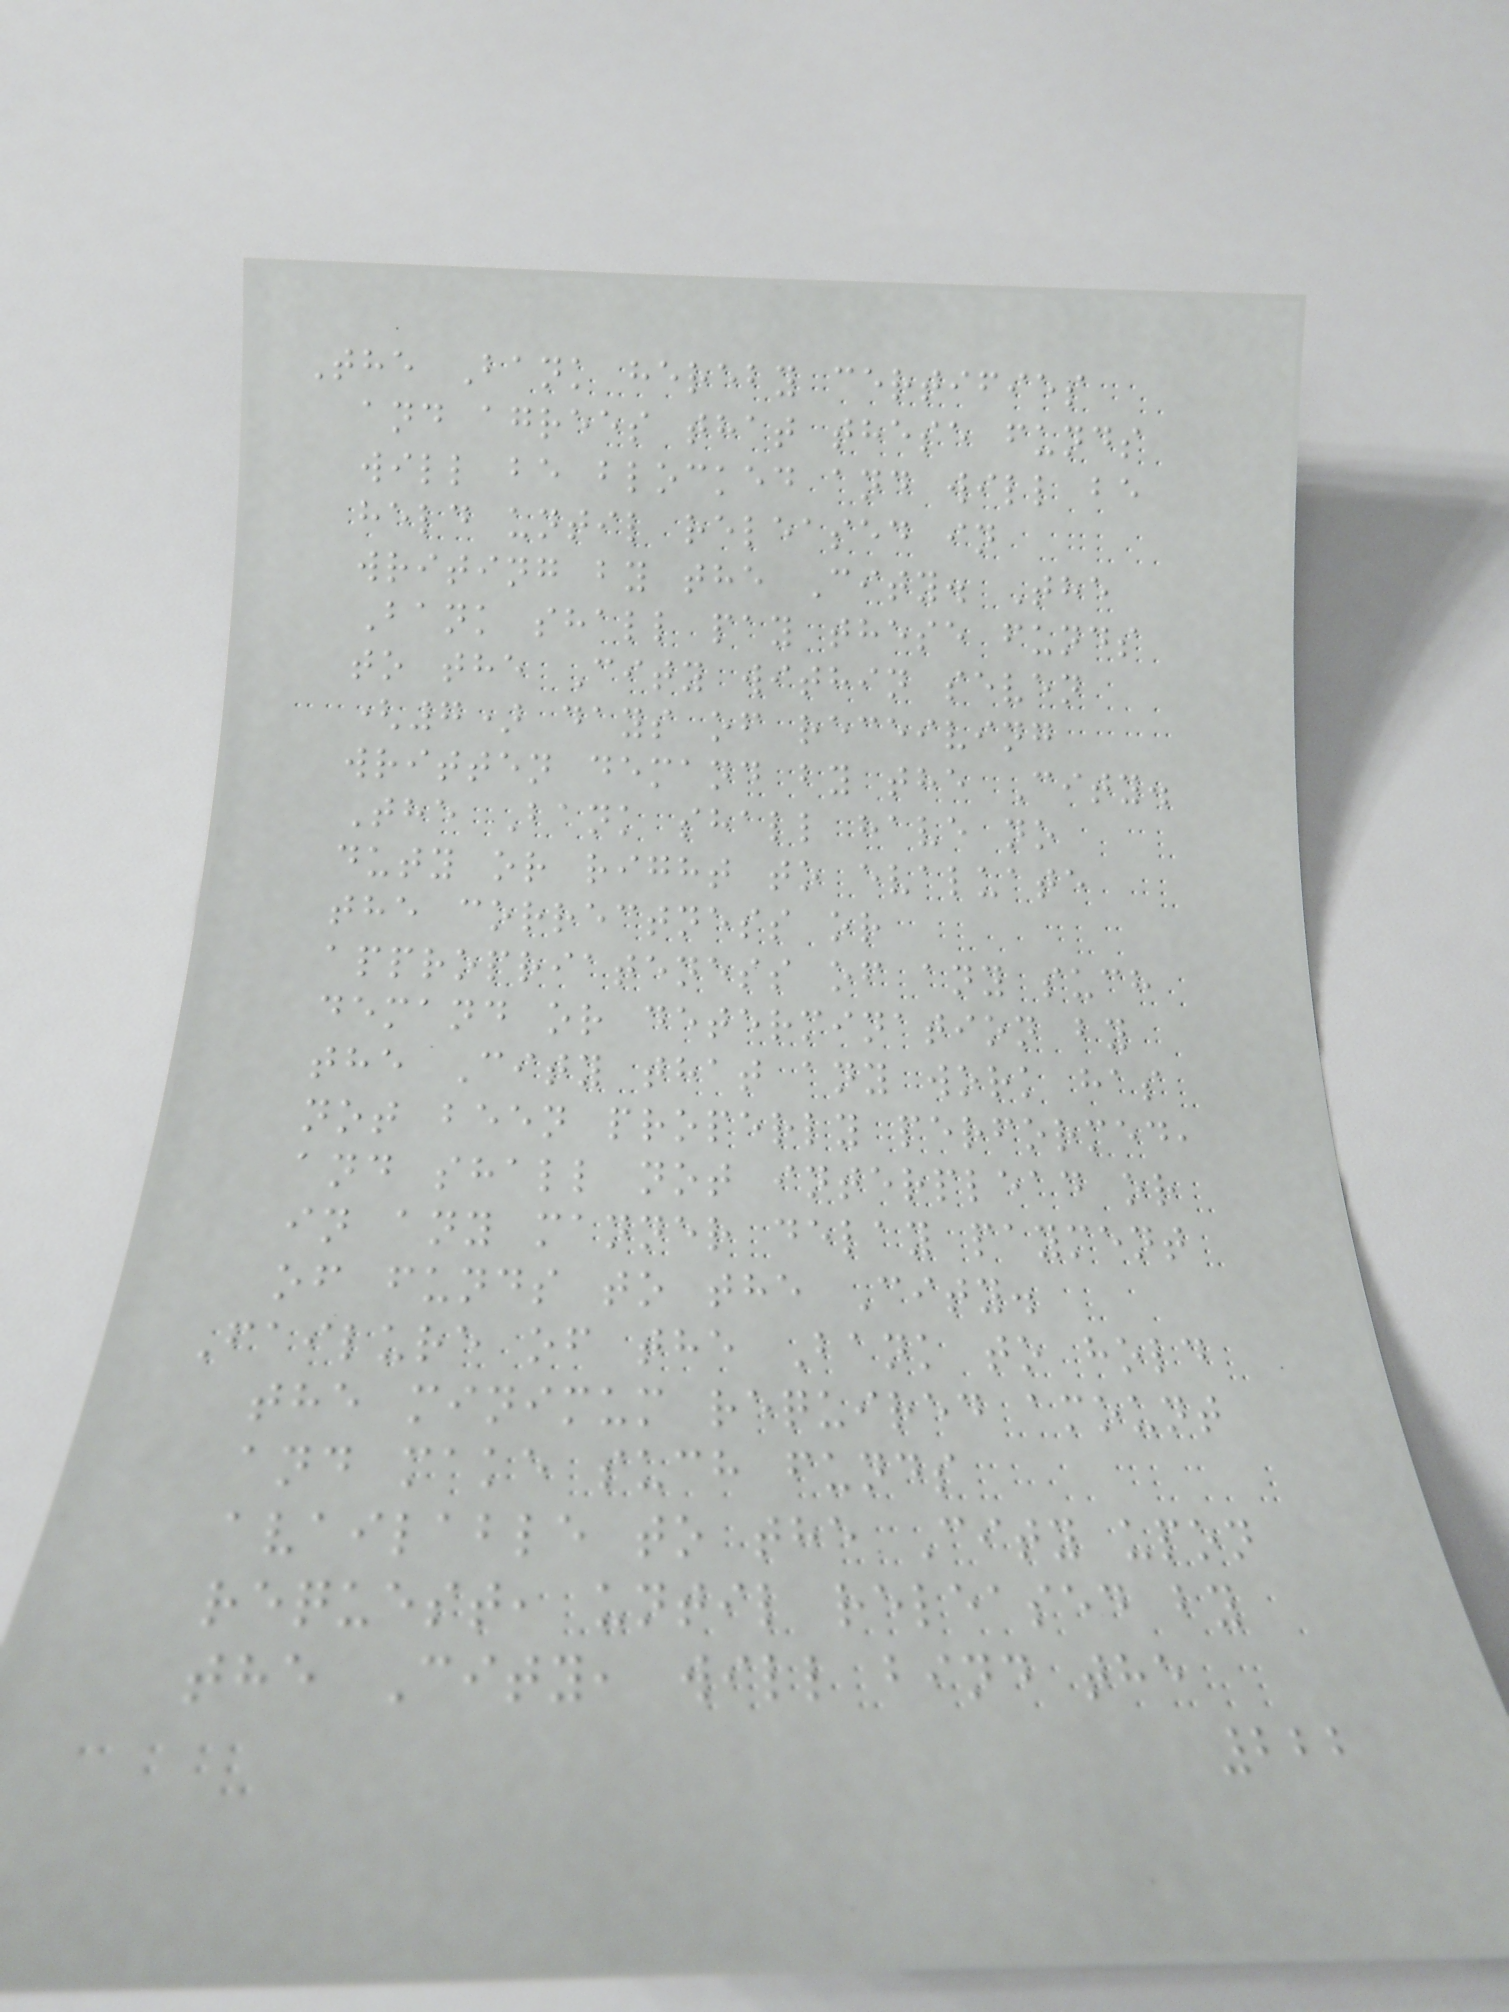The Bank hereby certifies
and agrees that these funds
will be blocked and will be
held until released in
writing by the City. The
Bank shall pay these funds
to the City within seven
(7) days of receiving
written demand by the City.
The Bank shall have no
duty or right to evaluate
the correctness or
appropriateness of any such
demand or determination by
the City that any work has
not been properly performed,
and shall not interplead or
in any manner delay payment
of funds to the City.
Failure of the Bank to hold
the minimum required amount
and make such funds
available to the City upon
request, until released by
the City, will bind the
222
